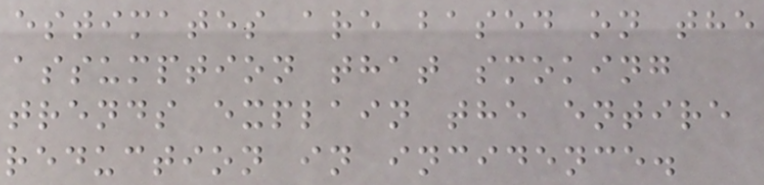estimates are based on the
assumption that smoking
trends explain the entire
reduction in incidence.
